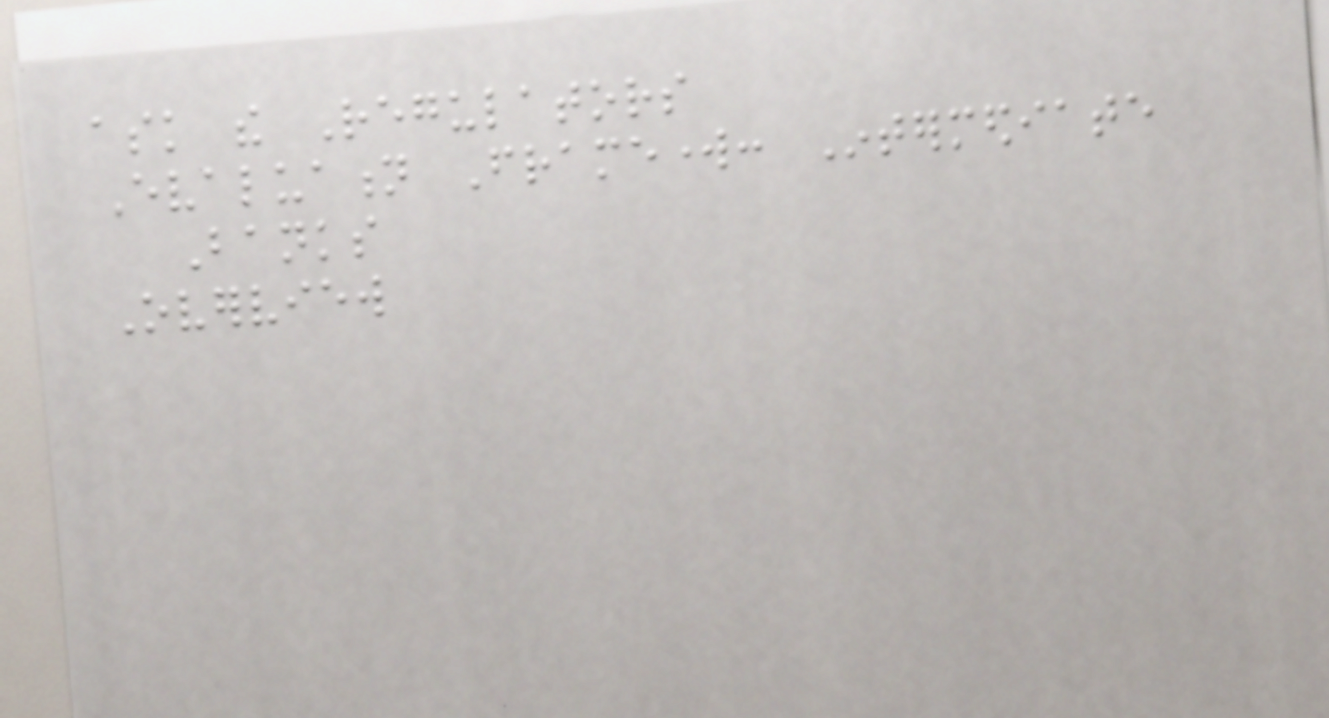ask the Regulators
Evaluation Framework: Intermediate
Banks
Overview
